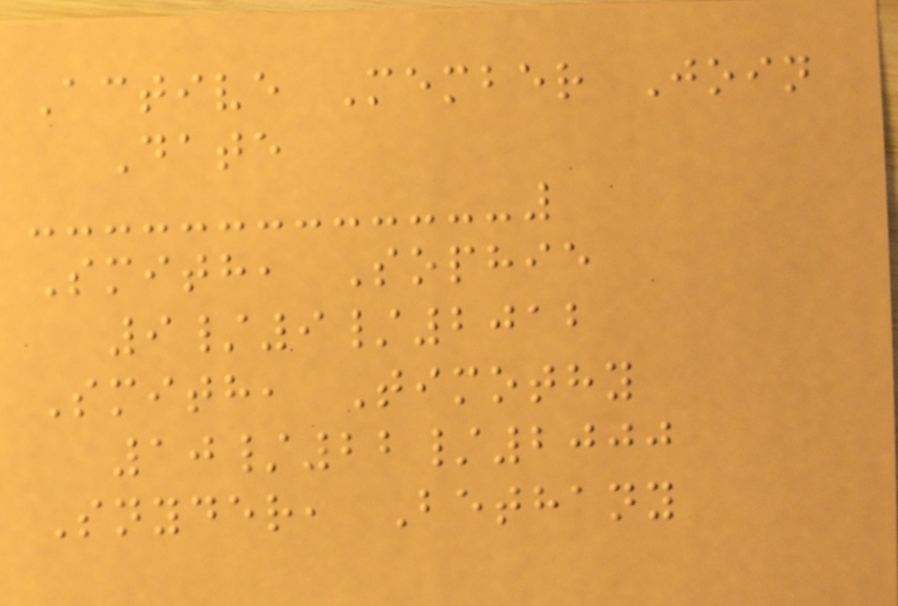Active Member Join
Date
Smith, Sophie
9/9/2012
Smith, Timothy
10/22/2000
Snyder, Bethany
